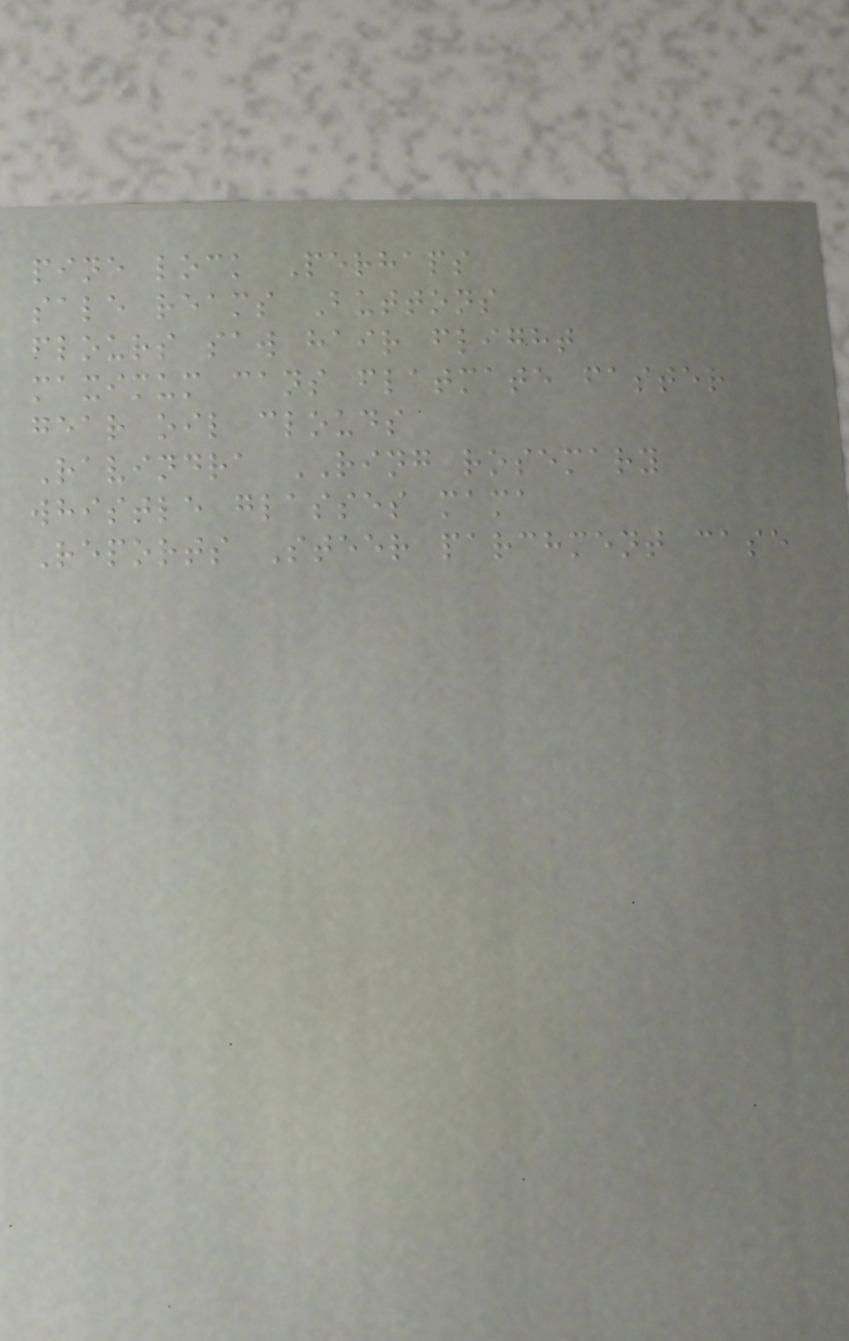pine lock Perhaps
sale reams Buttons
flours saw hair flight
maximum cans flatmate faster
gear oil clouds
Ravindra RING rosemary
whistle glasses mama
Reports Steer parchment case
